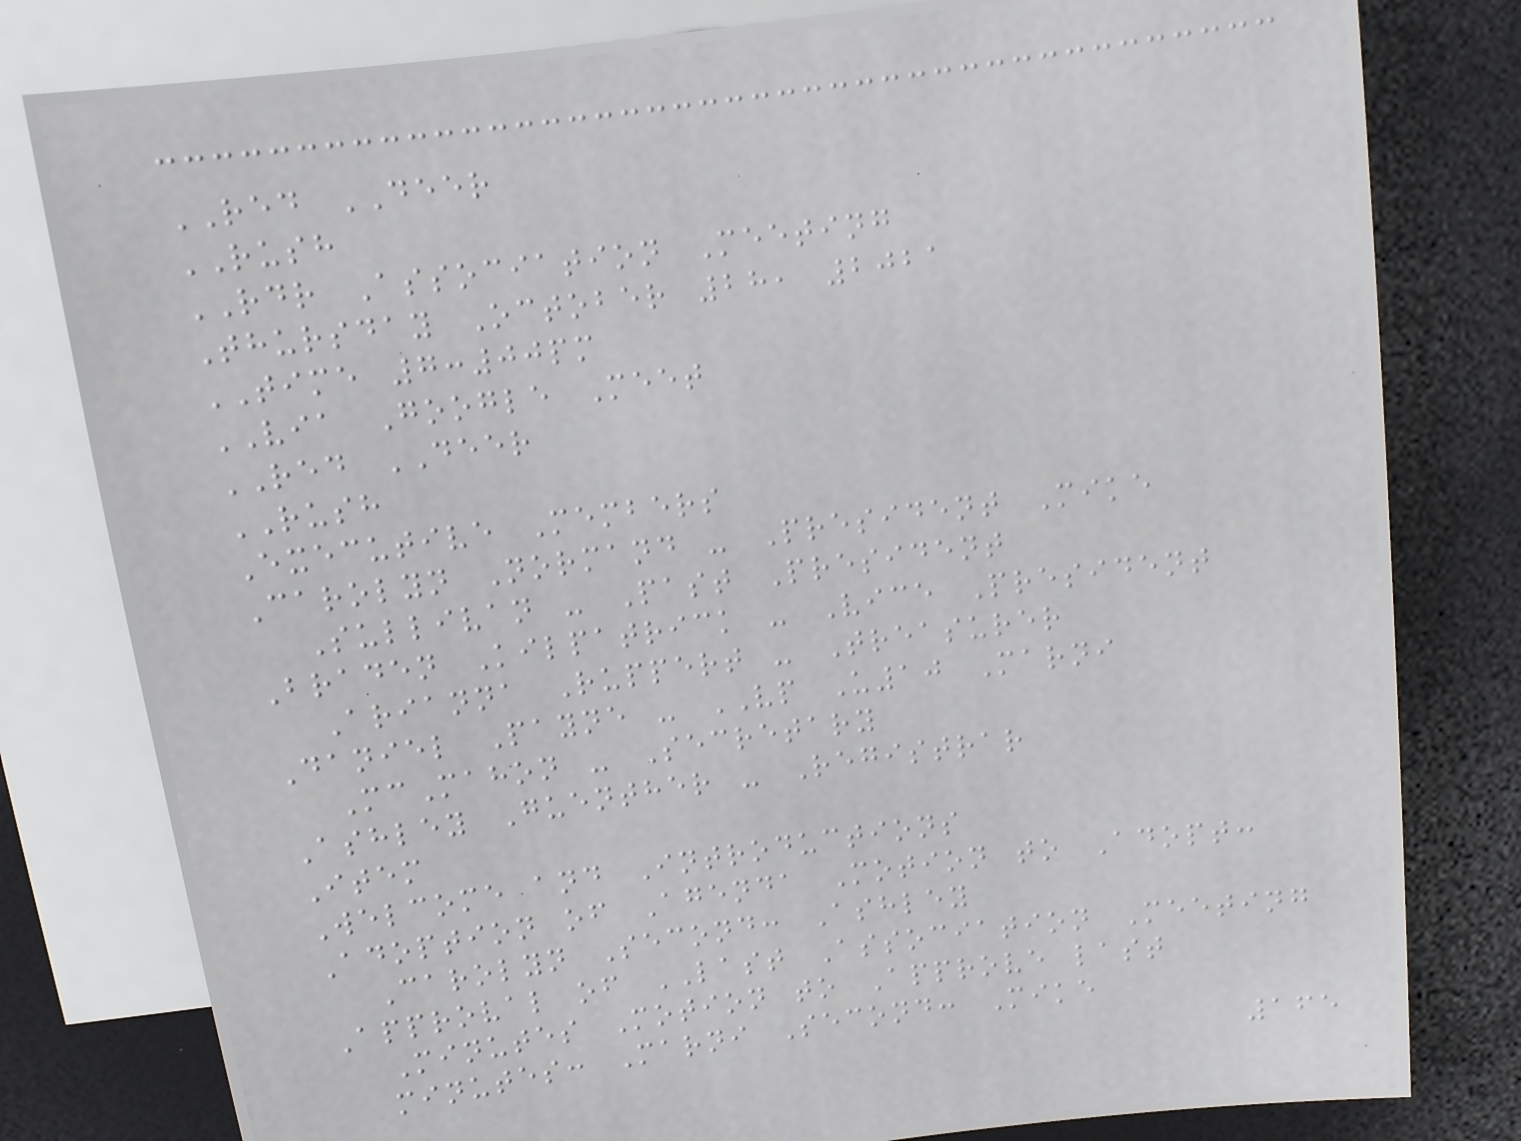RED DEER
RUSH
RDR Association Meeting
Thursday October 28, 2021
TIME 7:00pm
VIA Google Meet
RED DEER
RUSH
Executive Members
Carolyn Normand - President Mike
Sullivan - Past President
Braden Kilpatrick - Vice President
Arianna Ruppert - Treasurer
Daniel Payne - VP U10 Marni
McMahon - Secretary
Ashley Guenther - Registrar
Item
Welcome and Introductions
Adoption of Agenda Motion to Adopt:
Carolyn Second: Ashley
Approval of LAST Association Meeting
Minutes Motion to Approve last
minutes: Marni Second: Mike
165
